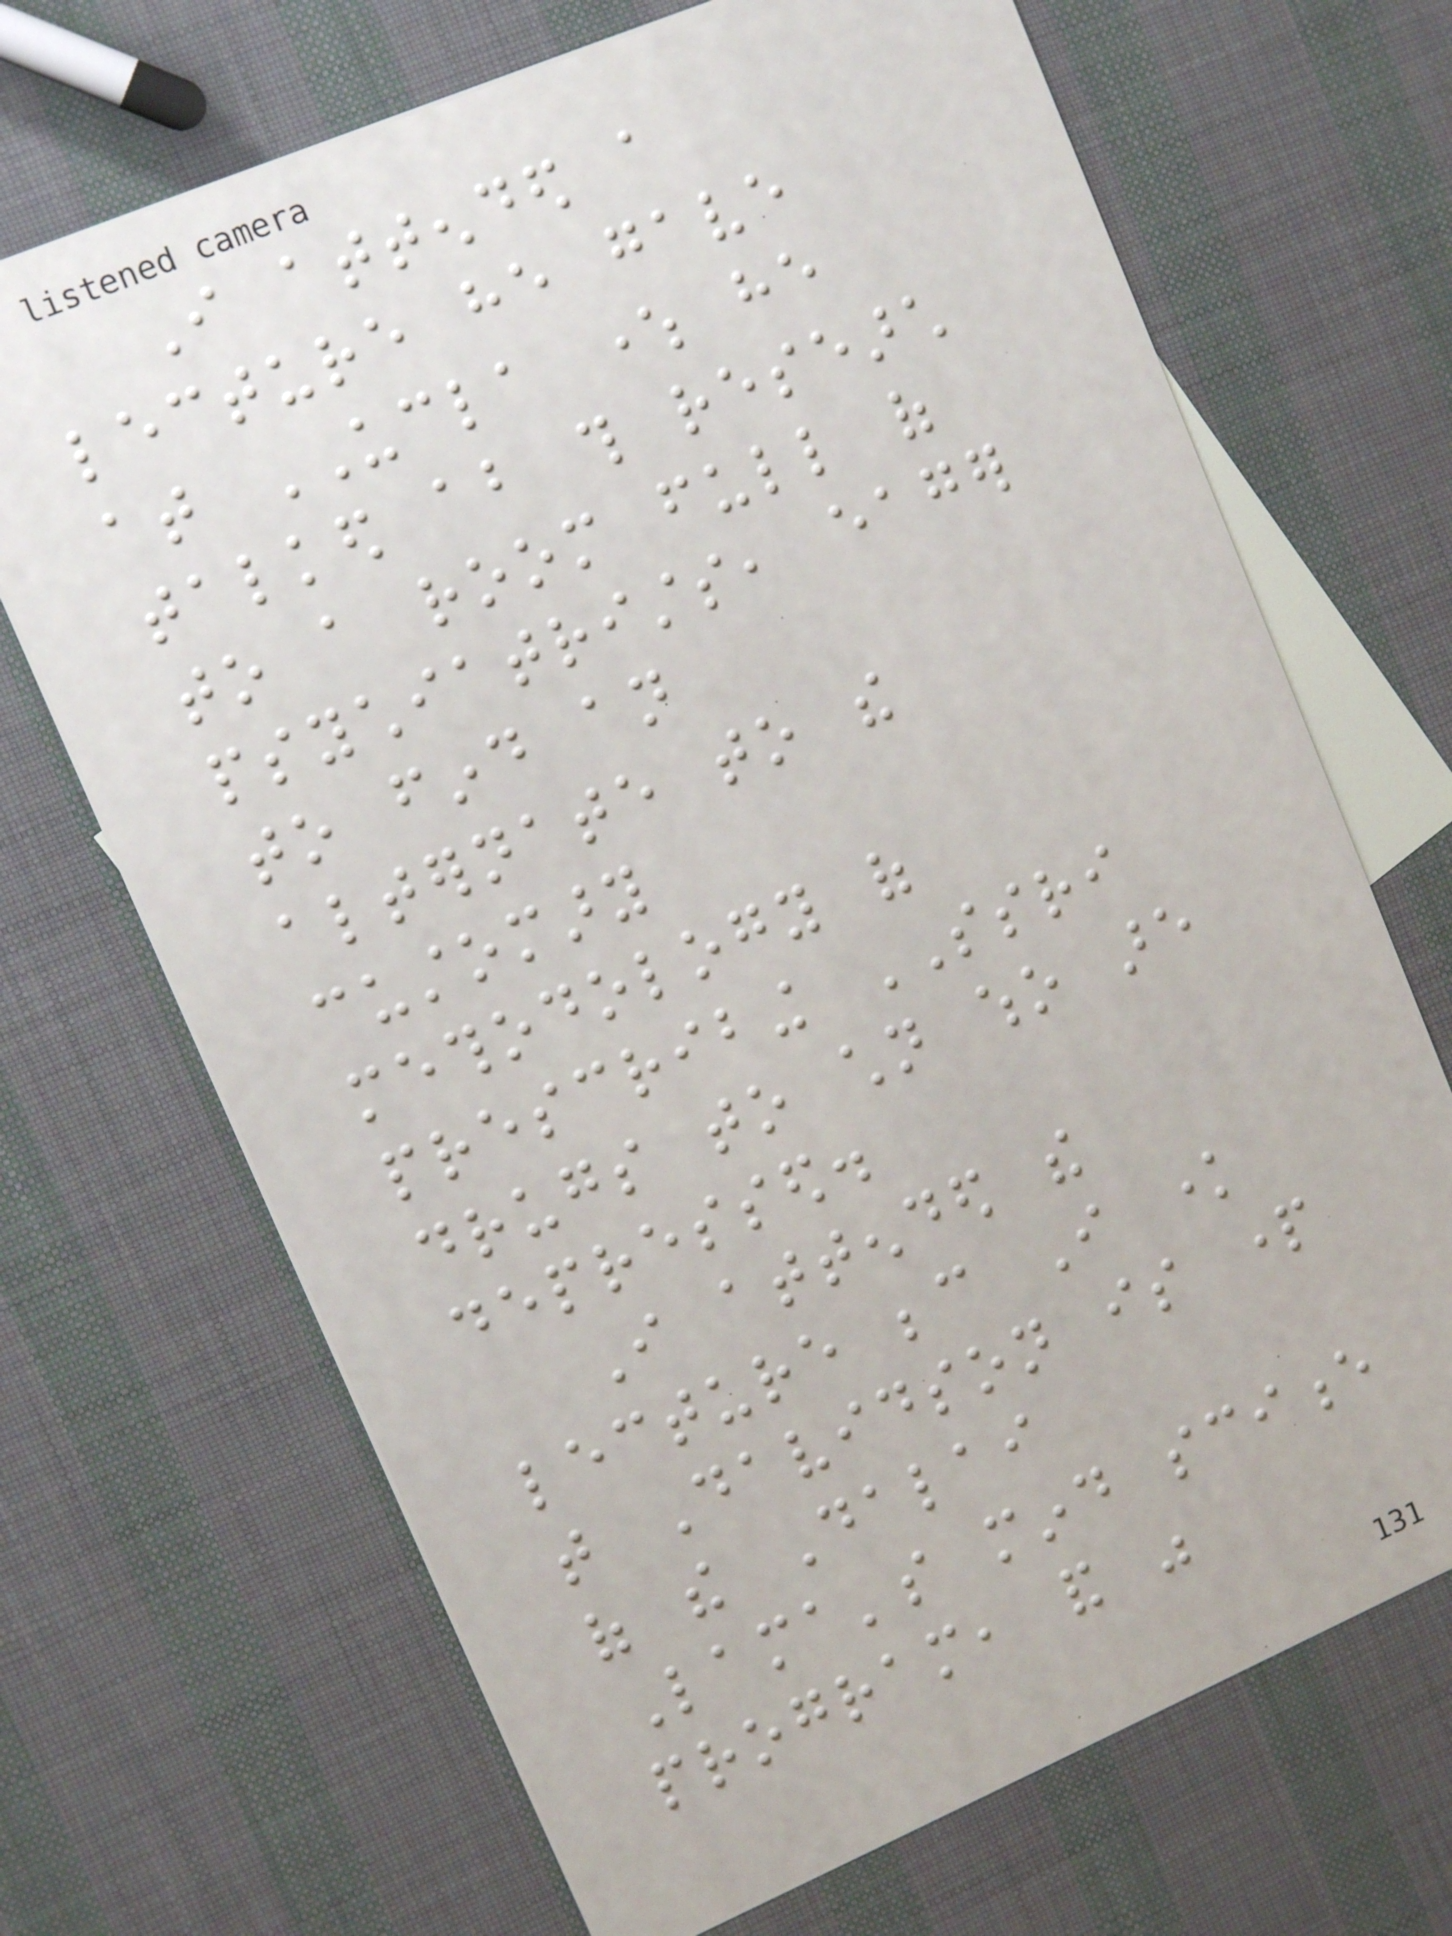I attended a
lecture he gave
at UCLA where he
talked about this research
to a room full of
psychiatrists, eager
to find an
alternate to the
customary
methodology of
prescribing SSRI
drugs to children who are
depressed.
I attended the
lecture because I know
that Davidson is part
of the Dalai
Lama's mind science
program, and was
